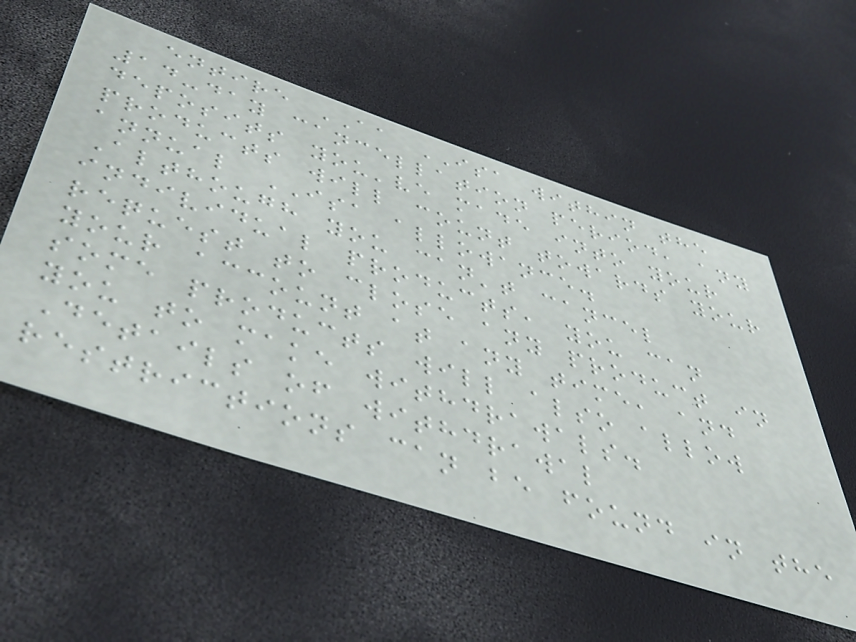entire AA ISA within the
14-day cancellation period, any
deposits you've made into your
products will count towards your
annual ISA allowance.
Although you can't cancel
individual products, you can
request to close any product in
your account at any time, and
some products will also allow
you to make withdrawals.
Details of withdrawal
restrictions can be found in the
